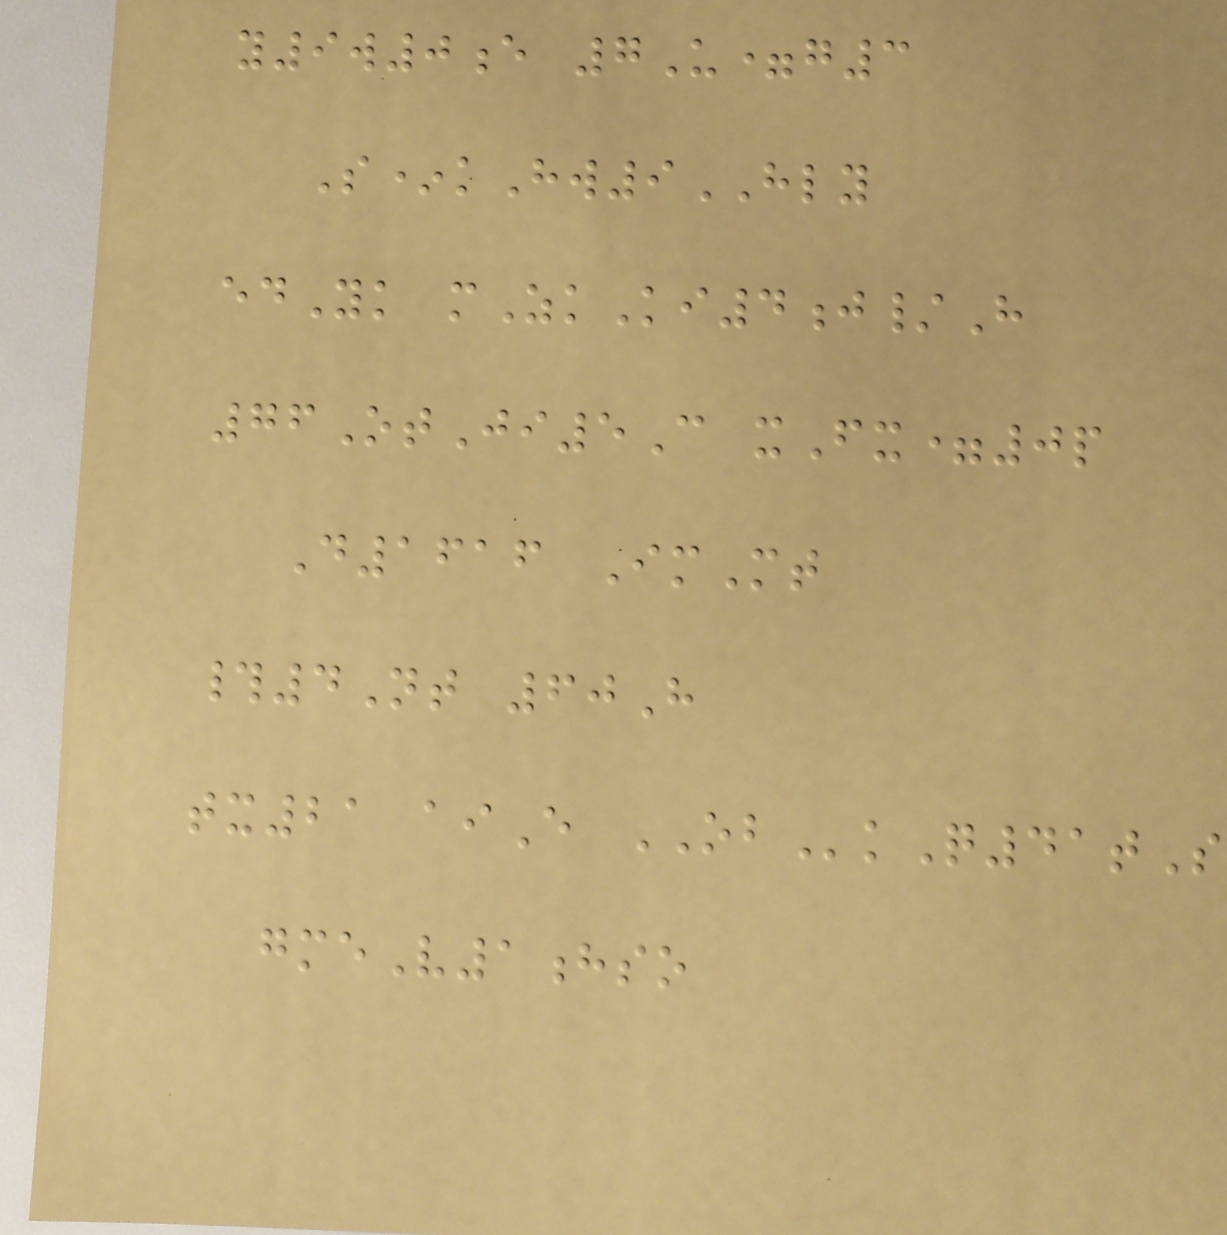y9w0e 7U=g3
S*kHw9HLY
edYk mZkKi4j/H
76OtJi5C xFx=0p
D1616 ImMt
#4Nt 60H
tx21 aiE OBkQ41tS
gmeV1hso
